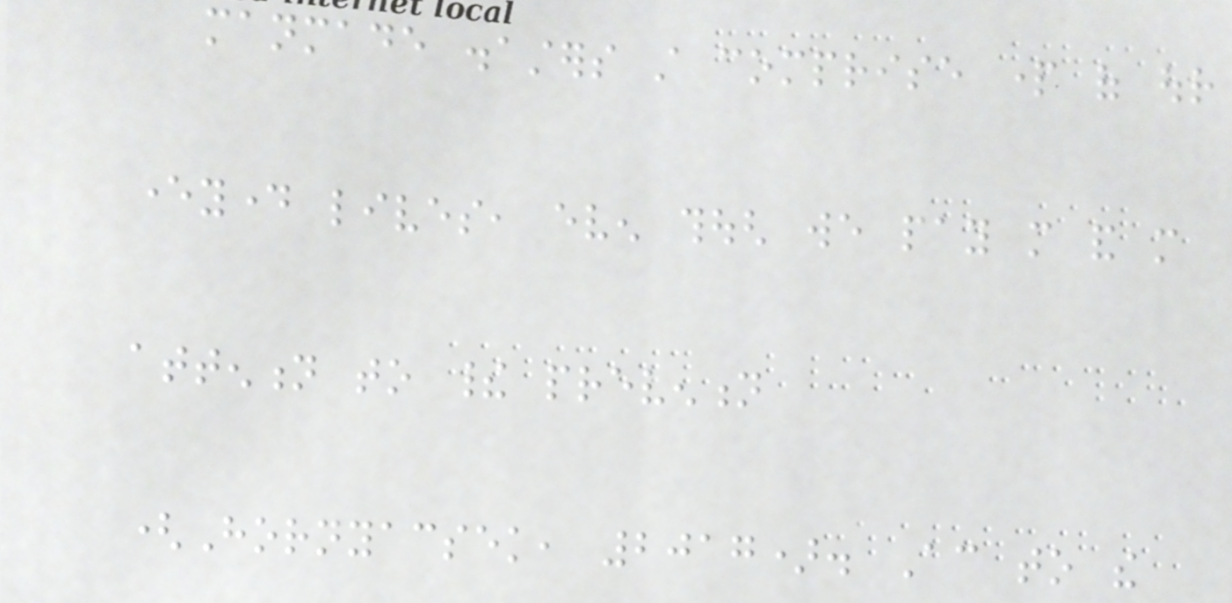manmade disasters still comprise part of our
everyday lives, even though we pay more and more
attention to their prevention
(Hornyacsek, 2017). According to the
